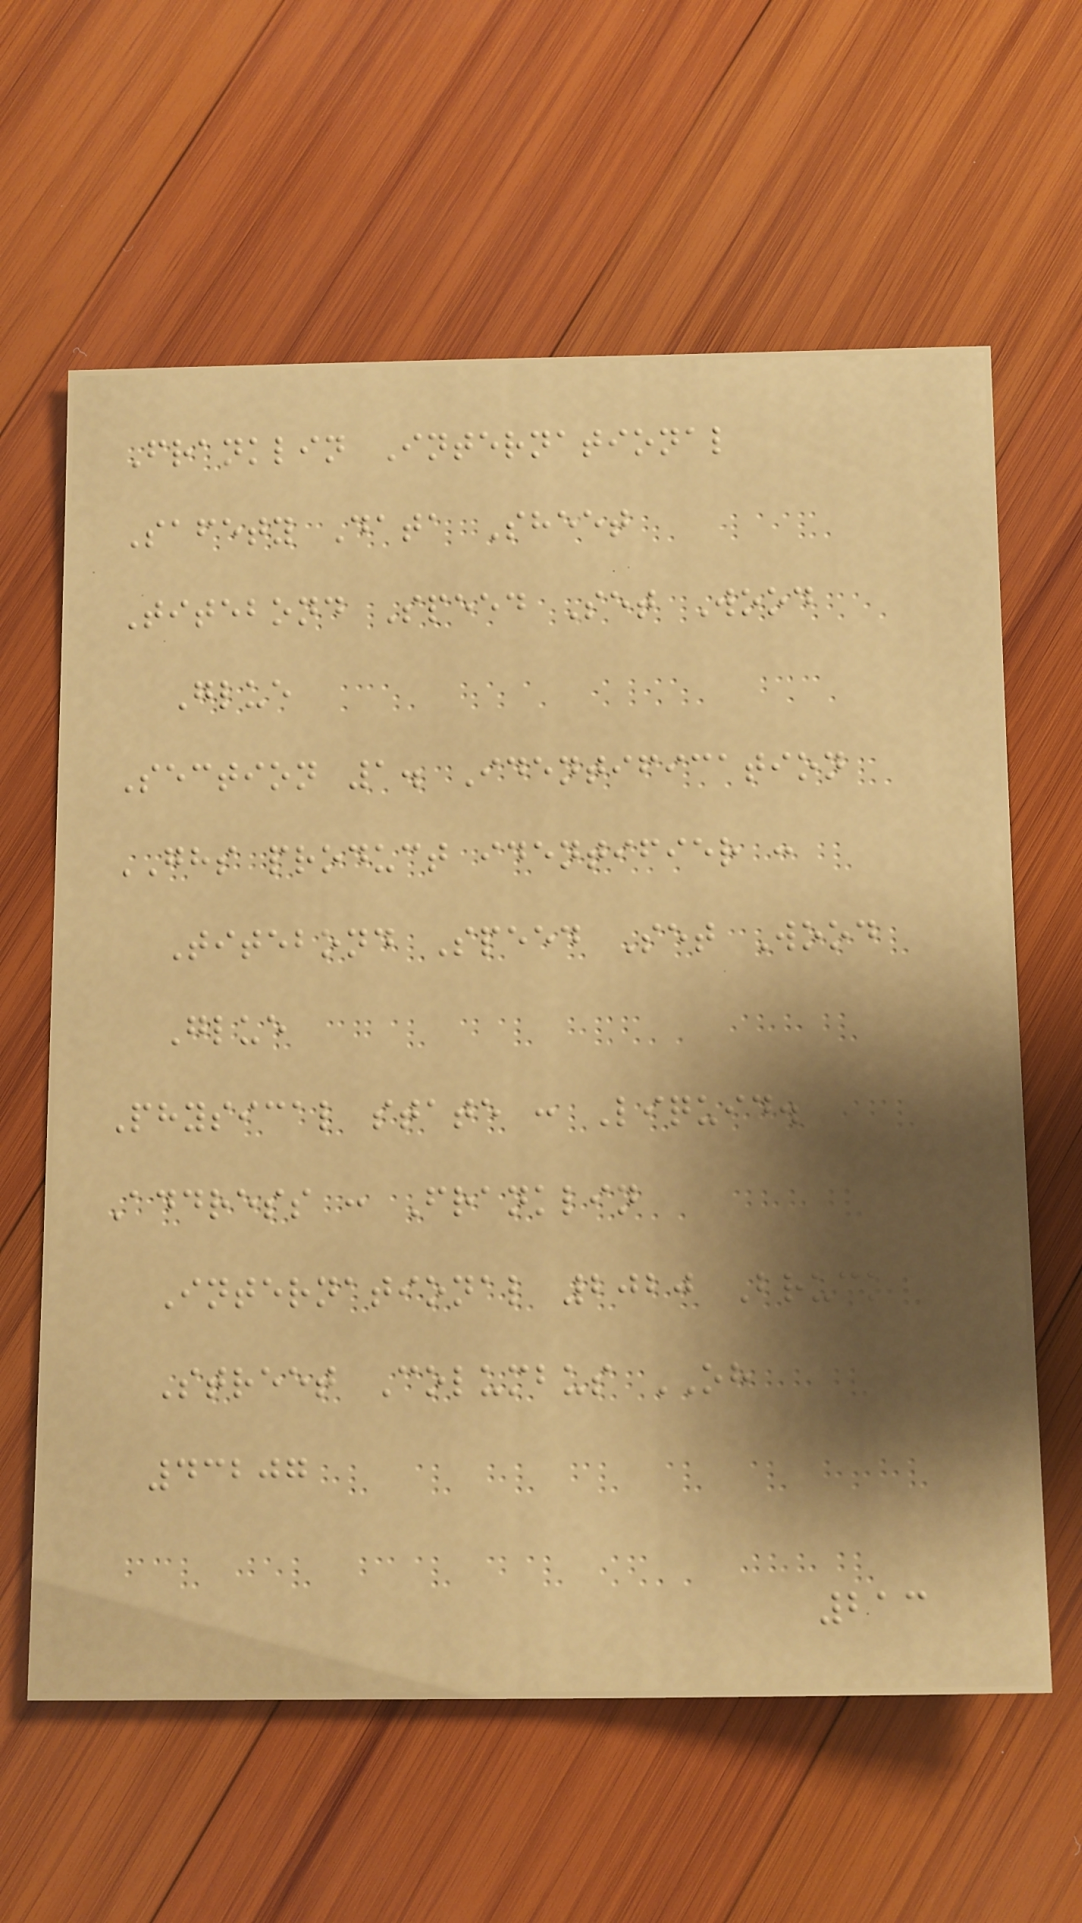Franklin International
Safety Data Sheet
Titebond Speed Set Wood
Glue
Section 1. Identification
GHS product identifier :
Titebond Speed Set Wood
Glue
Physical state : Liquid.
Address : Franklin
International 2020 Bruck
Street Columbus OH
43207
213
